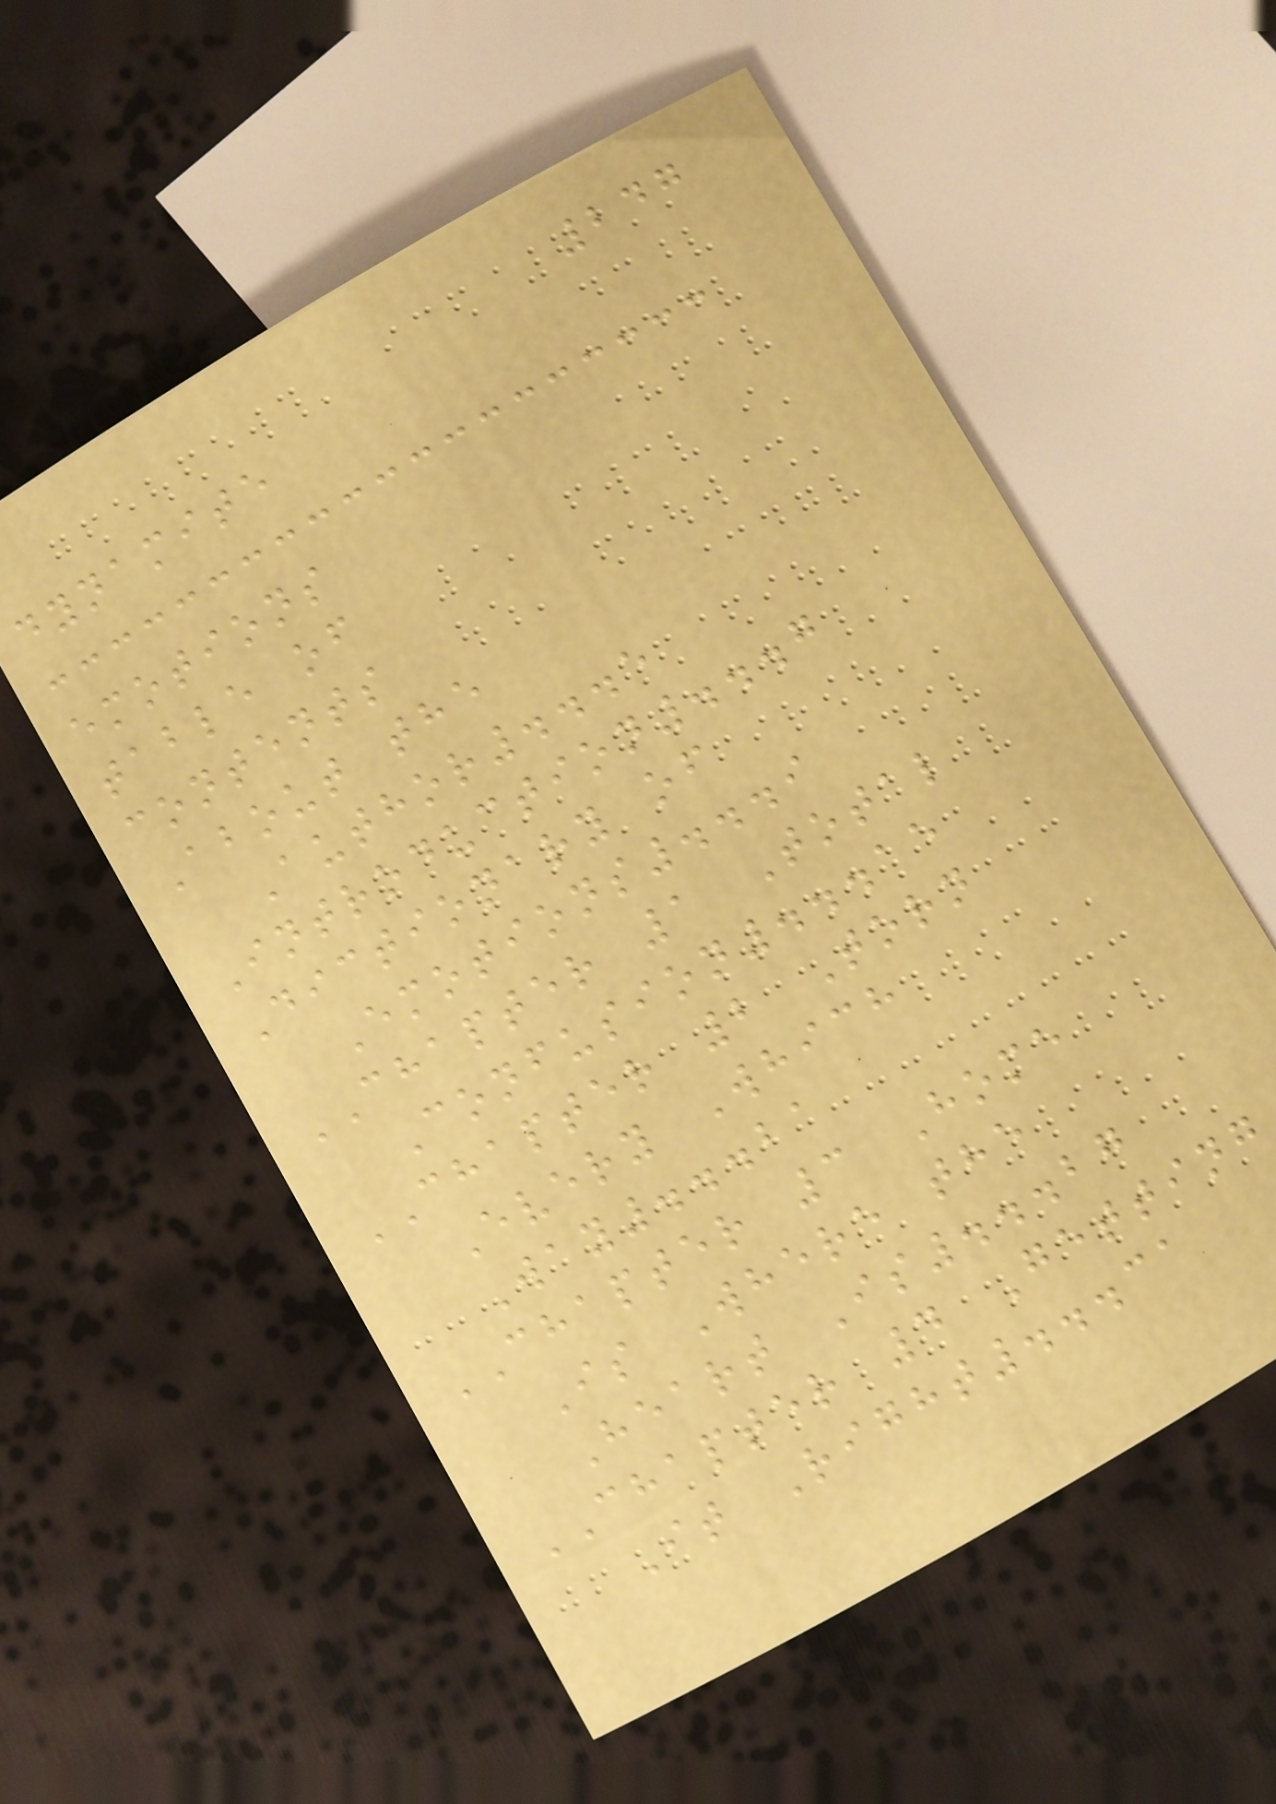247
dynamite
emotions
table of
contents
About the
Author...5
Introduction...7
Dictionary of
Emotions...9
CHAPTER 1 Total
Confusion...15
CHAPTER 2 Torn
Every Which
Way...21
CHAPTER 3 Home
Is Where the
Heart Is...27
CHAPTER 4 Getting
It Right...31
